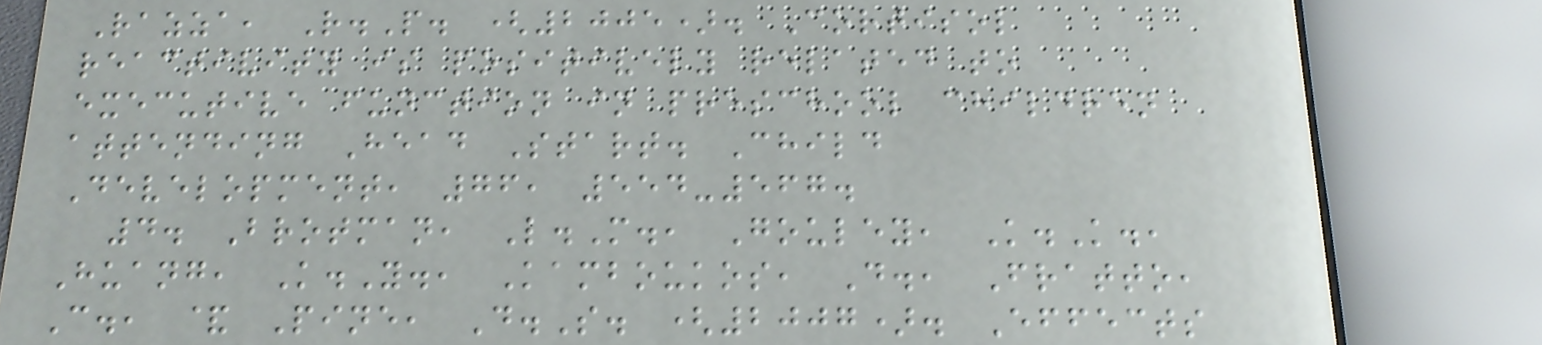Razza, R.P. (2005). Cortisol
reactivity is positively related to
executive function in preschool children
attending Head Start. Child
Development, 76, 554-567.
4. Brotman, L.M., Gouley, K.K.,
Huang, K.Y., Kamboukos, D., Fratto,
C., & Pine, D.S. (2007). Effects
